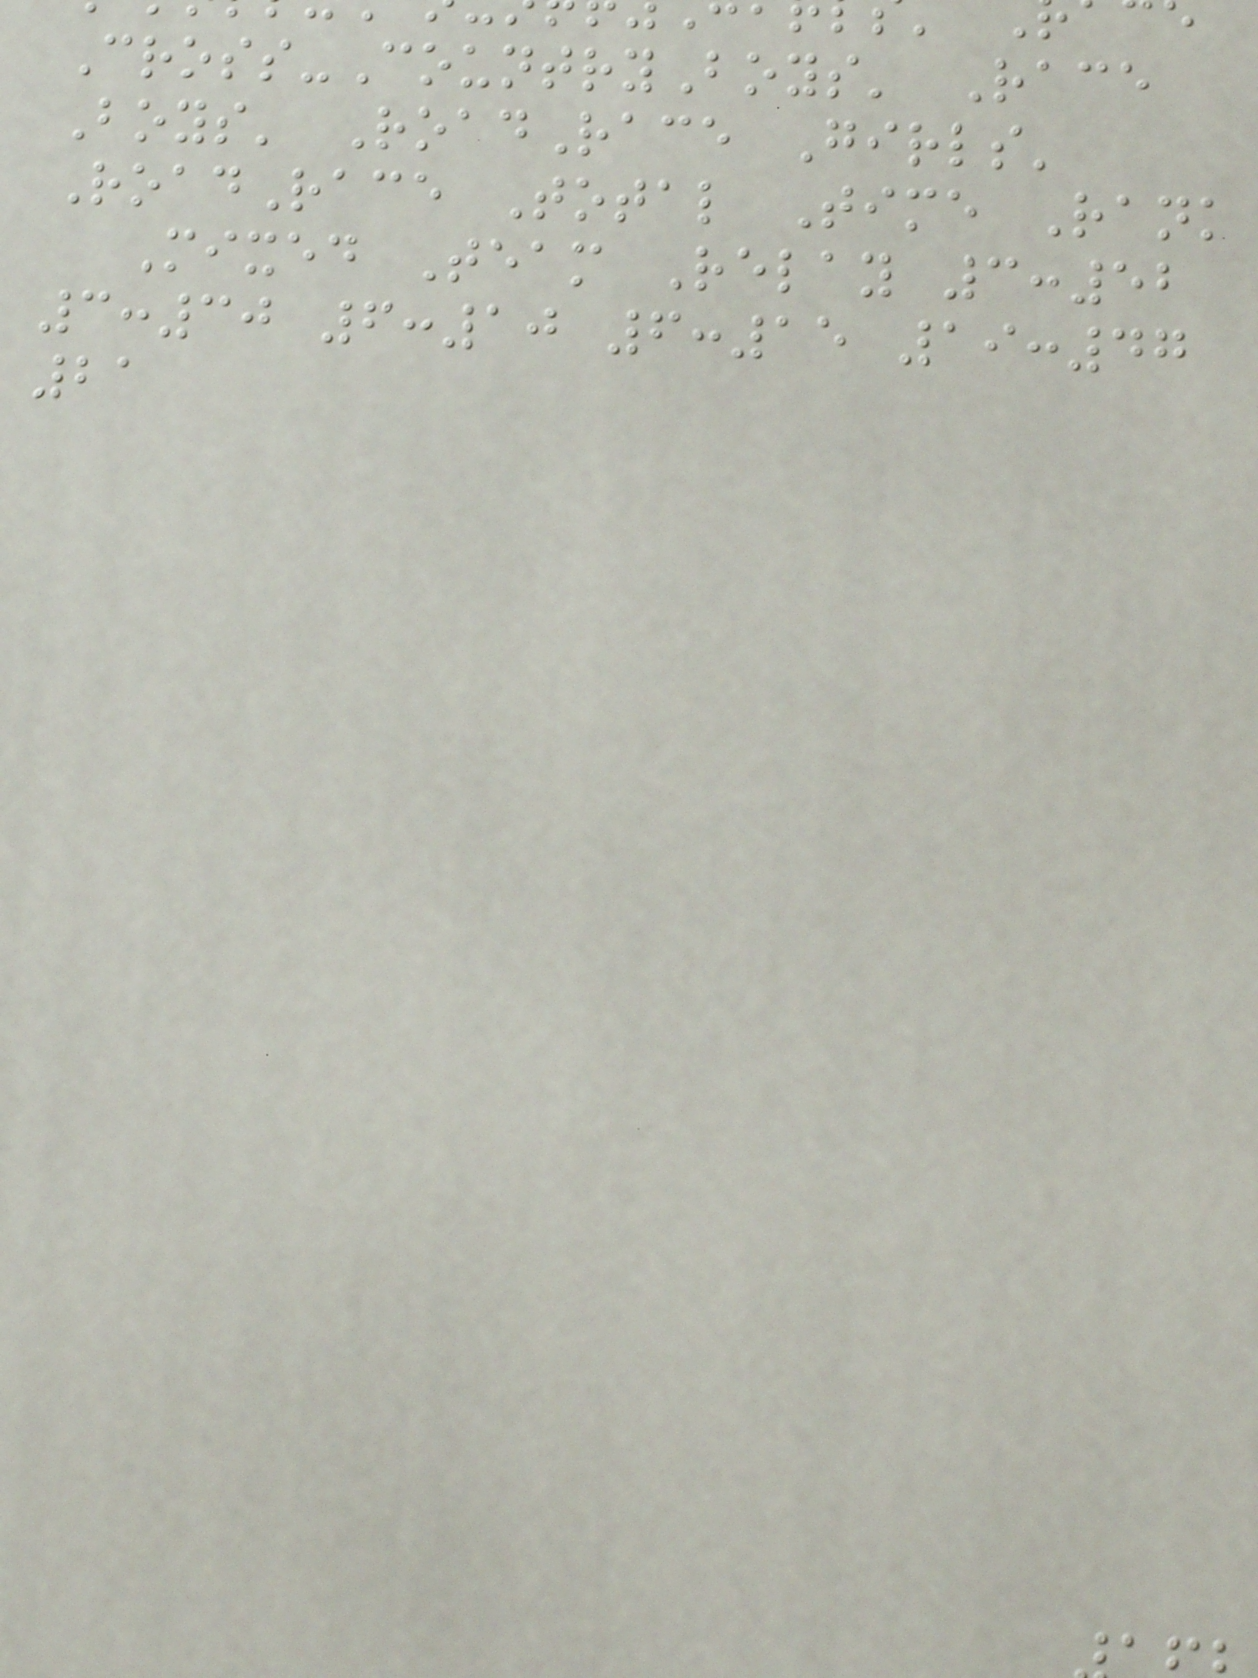Cross-CountryBoys' Race
Boys' RoadRace Girls'
RoadRace Total Time Rank
Mixed Team Relay 3:52
3:30 6:10 6:15 19:47
21
